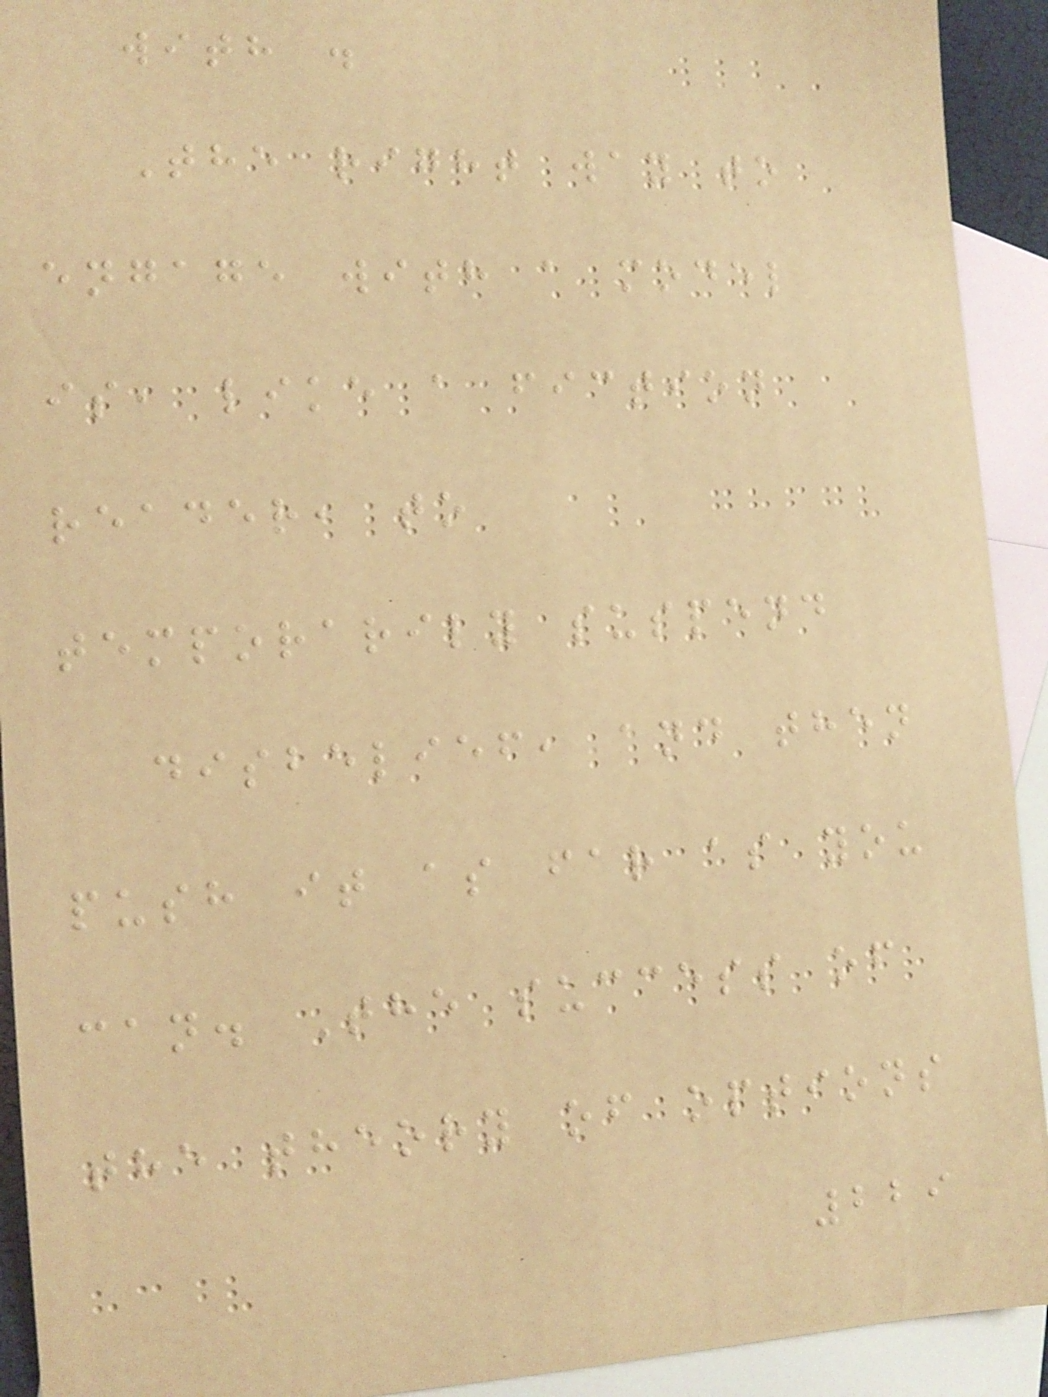with .
The right way to
engage with a model
is, like a fiction
reader, to
temporarily suspend
disbelief, and then
push it as far as you
can. The success of
the theory of options
229
